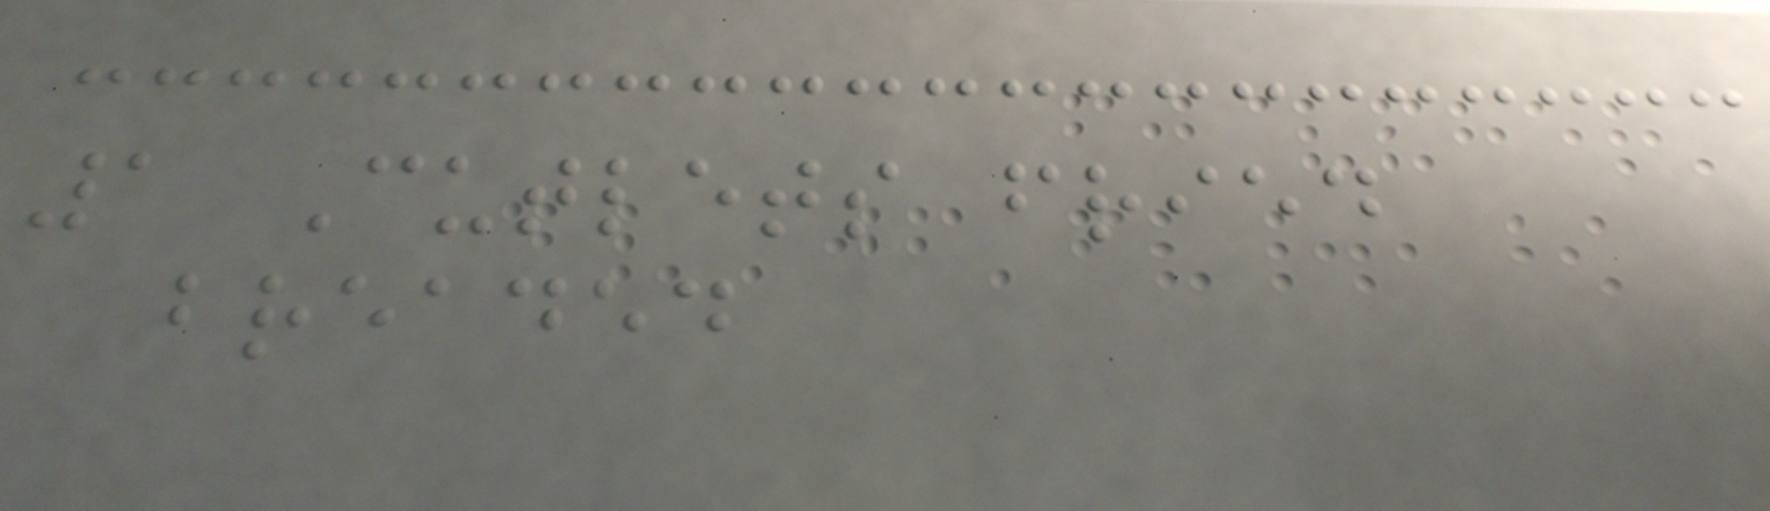1 Cutlets fried
breaded
